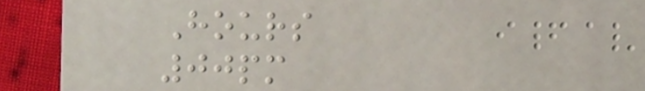Hours
00pm
